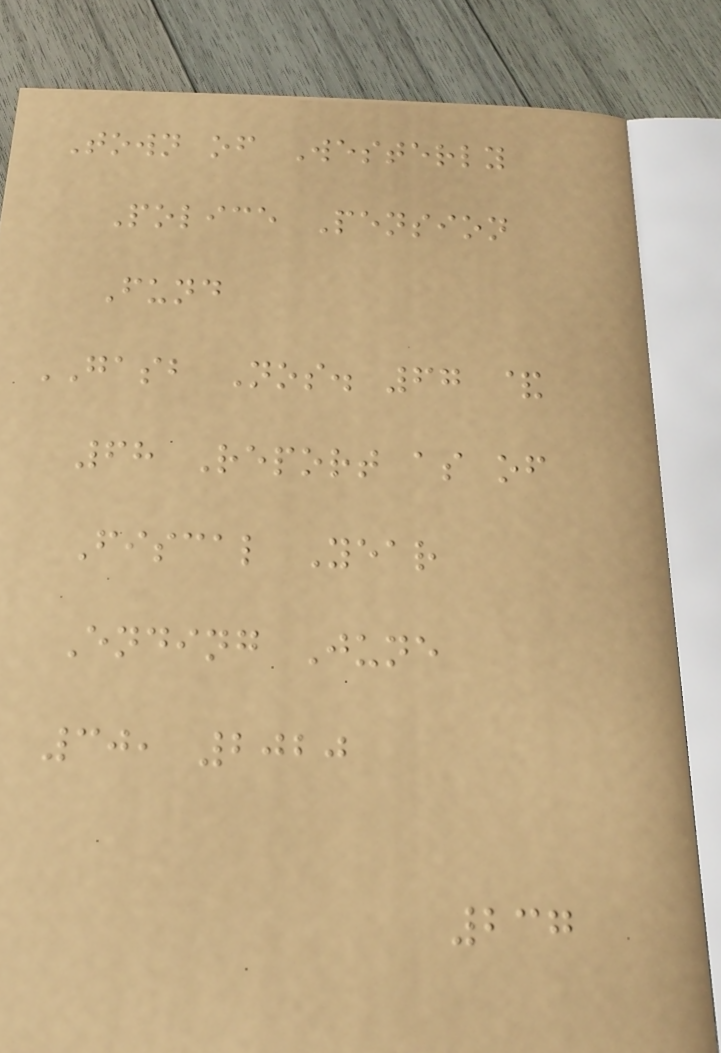Town of Westerly
Police Pension
Fund
GASB Nos. 67 &
68 Report as of
Fiscal Year
Ending June
30, 2020
237
